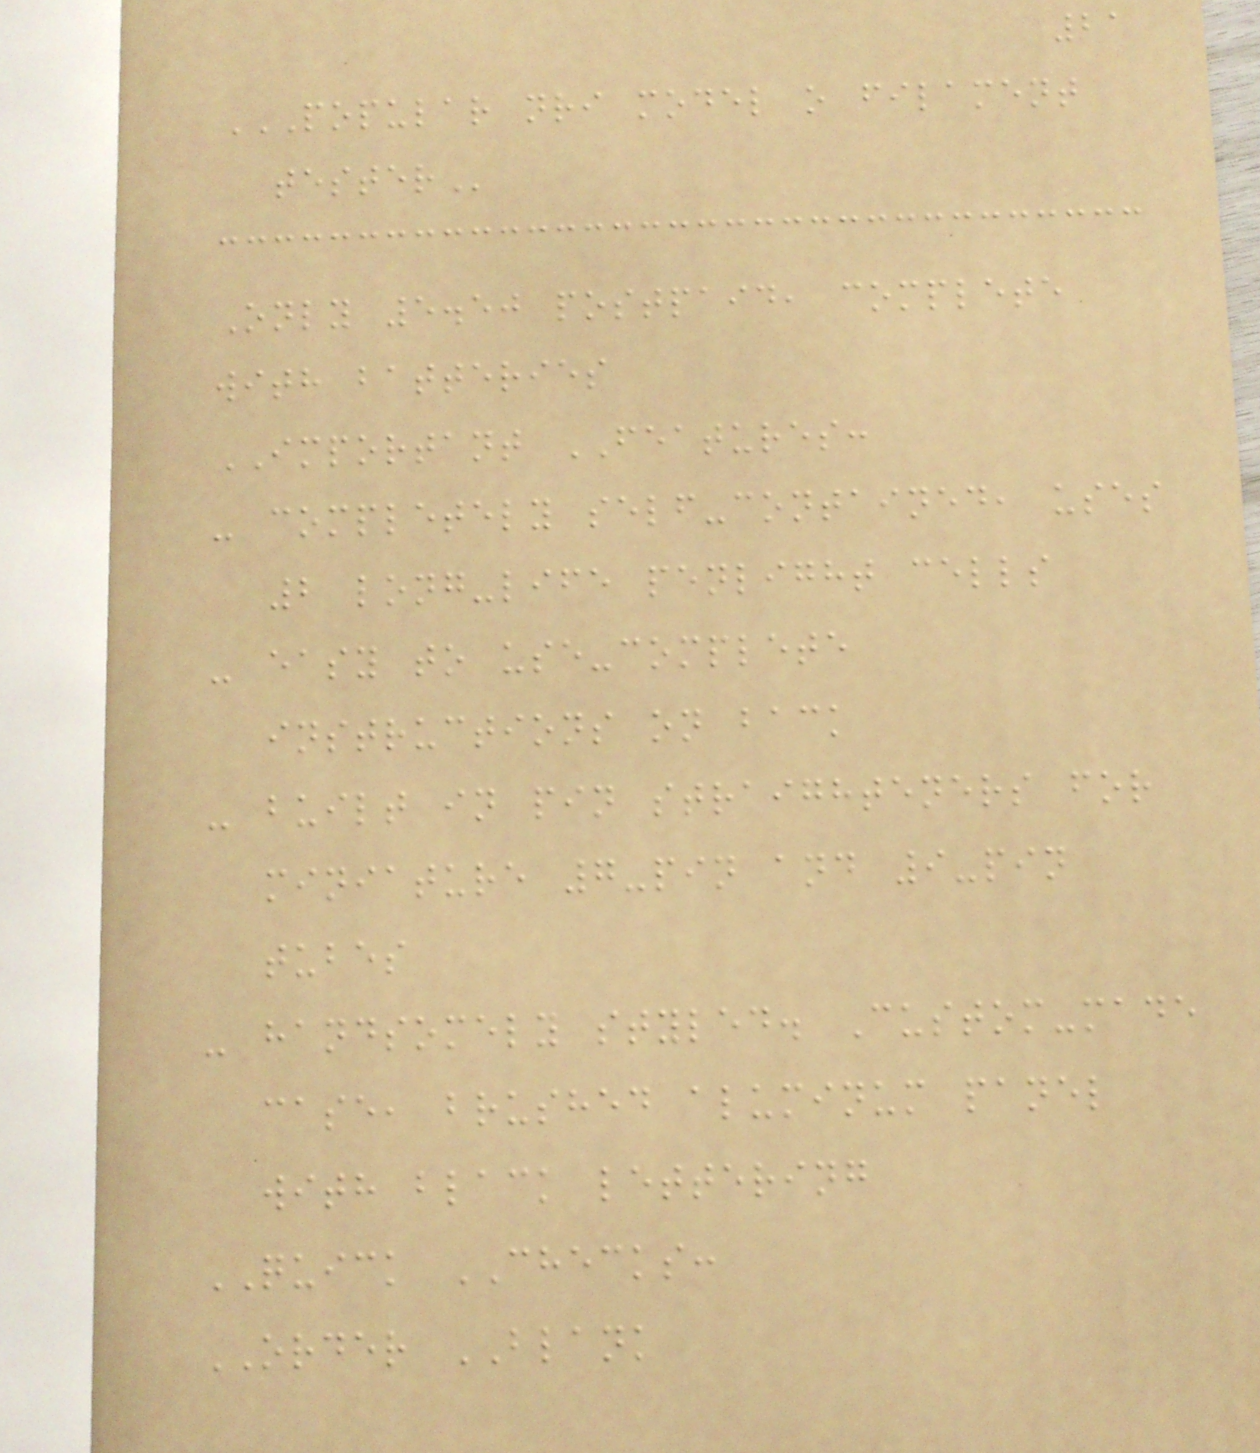21
POPULAR NRI MODEL O FILAMENT
TESTER
Only 5.50 postpaid, complete
with batteries
IMPORTANT FEATURES:
- completely self-contained, uses
2 long-life penlight cells
- easy to use-complete
instructions on back
- built in pin straighteners for
miniature 7-pin and 9-pin
tubes
- handsomely styled. Custom-made
case, brushed aluminum panel
with black lettering
QUICK CHECKS:
ORDER BLANK
